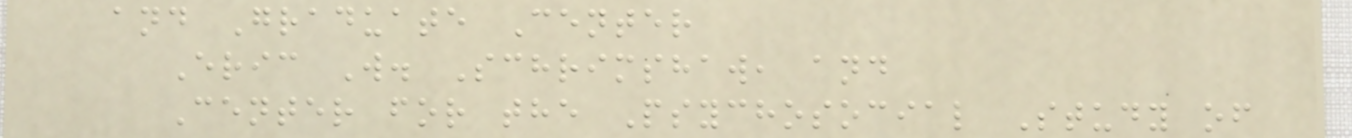and Graduate Center
Eric W. Schrimshaw, and
Center for the Psychosocial Study of
